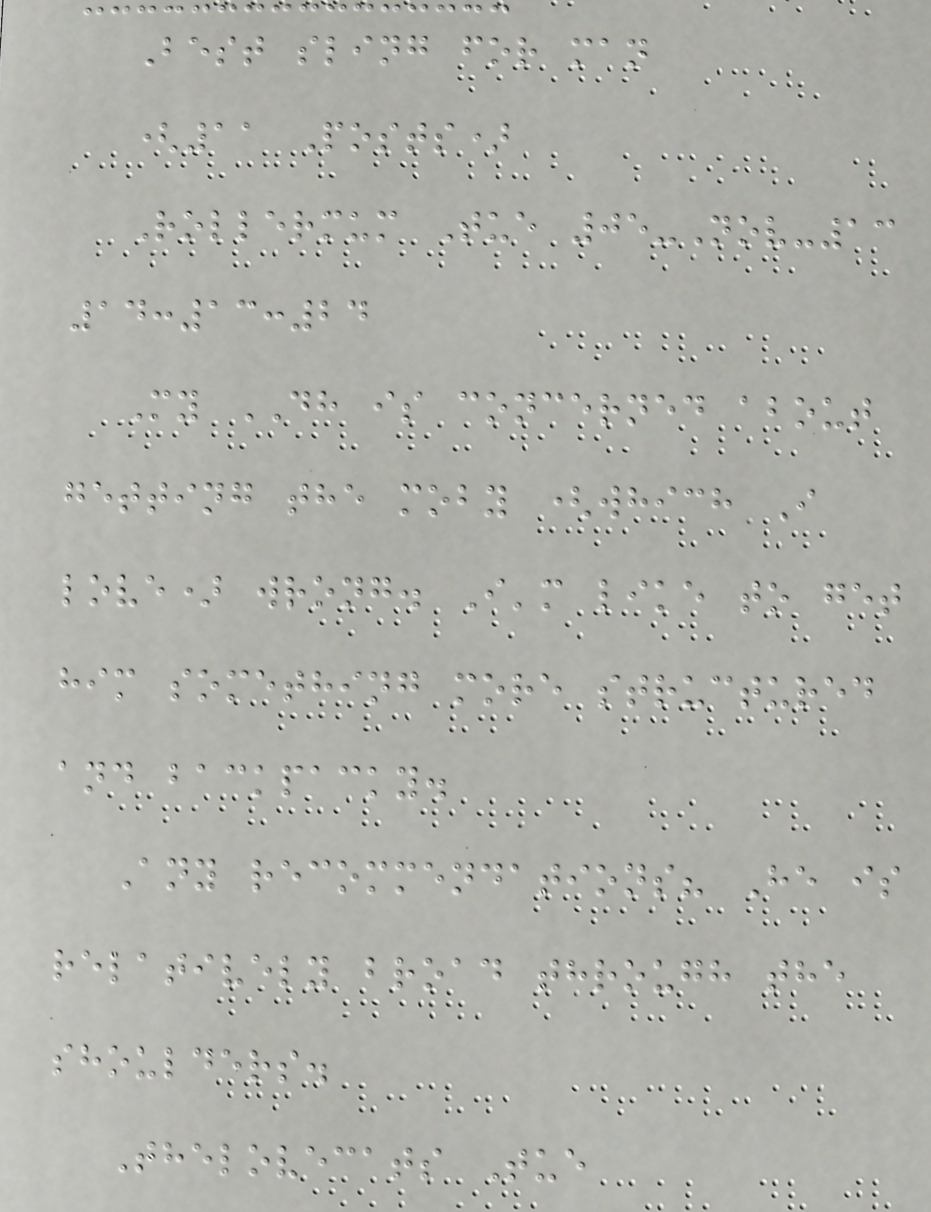Best sling for man
(11 Posts)
Rollermum Tue 05-Nov-13
14:13:24
My DH is concerned about
getting the moby (which I
love) wrong. I'm like to get
him something more structured
and backpacky.
Any recommendations? He is
relatively broad through the
shoulders.
Thelovecats Tue
